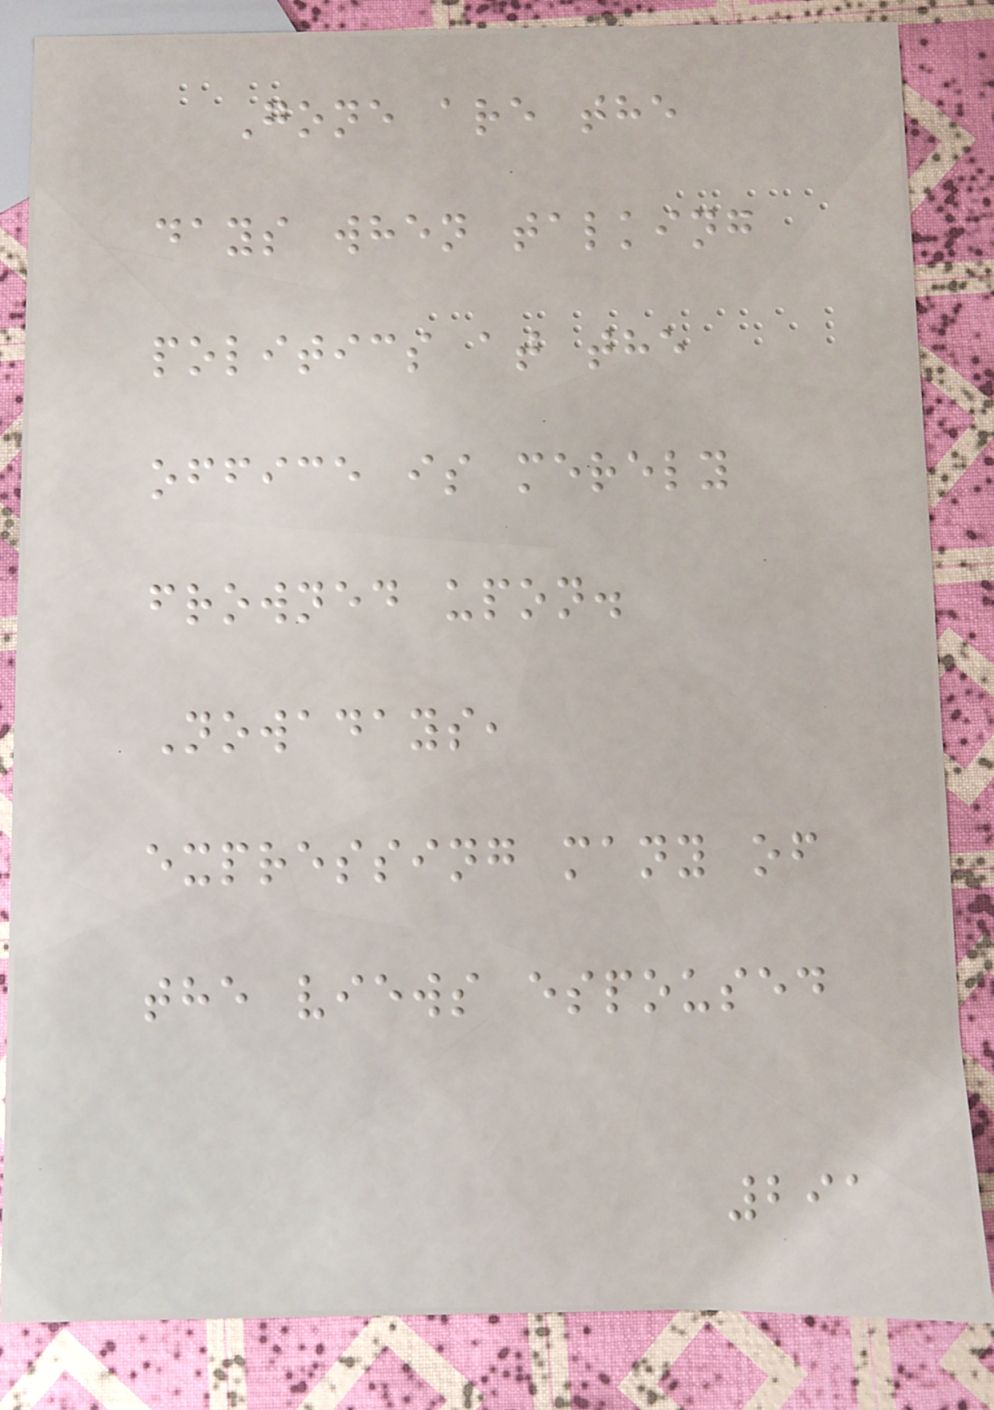Gone are the
days when talking
politics at the
office is merely
frowned upon.
Nowadays,
expressing many of
the views espoused
291
